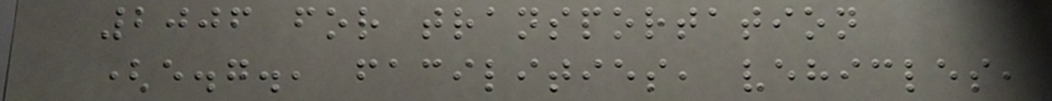2006 for transportation
(e.g., facilities, vehicles,
